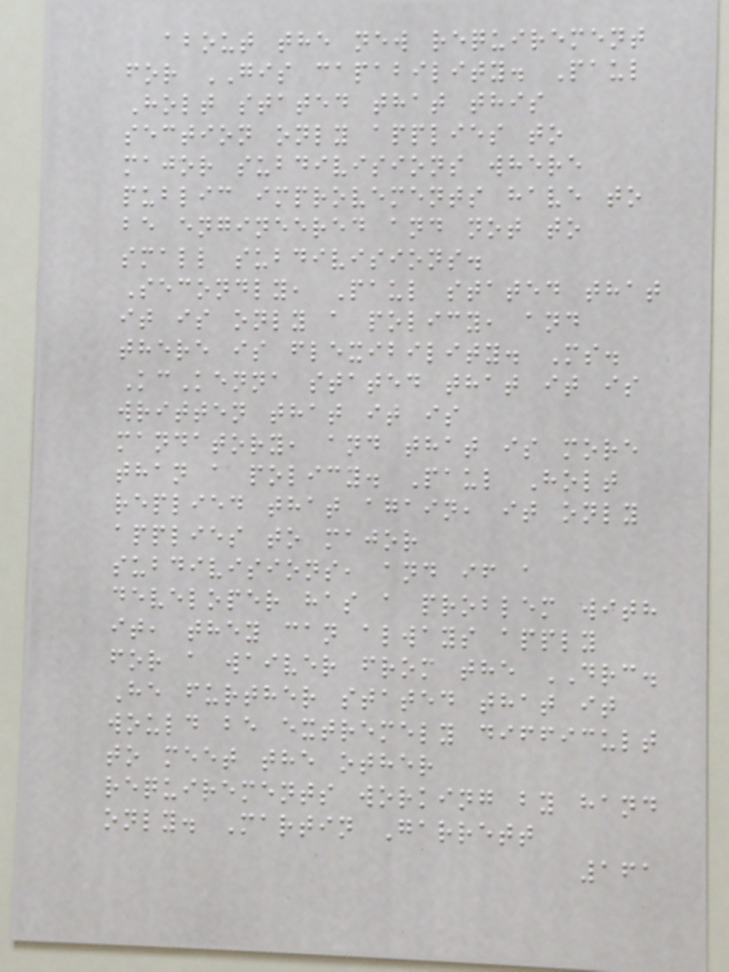about the new requirement
for GIS capability. Paul
Holt stated that this
section only applies to
major subdivisions where
public improvements have to
be engineered and not to
small subdivisions.
Secondly, Paul stated that
it is only a policy, and
there is flexibility. Ms.
KcKenna stated that it is
written that it is
mandatory, and that is more
than a policy. Paul Holt
replied that again, it only
applies to major
subdivisions, and if a
developer has a problem with
it, they can always apply
for a waiver from the DRC.
He further stated that it
would be extremely difficult
to meet the other
requirements working by hand
only. Martin Garrett
161
